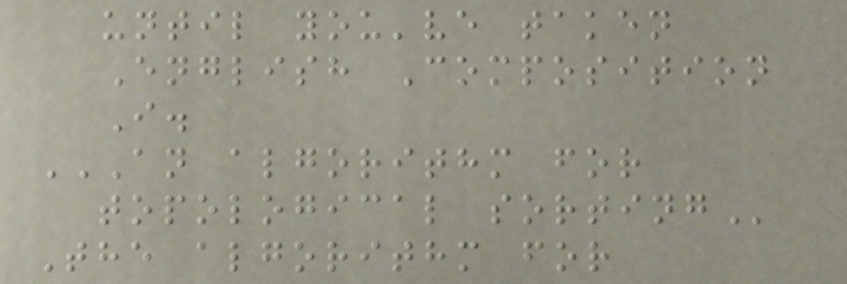until you've taken
English Composition
I.
AN ALGORITHM FOR
TOPOLOGICAL SORTING
The algorithm for
